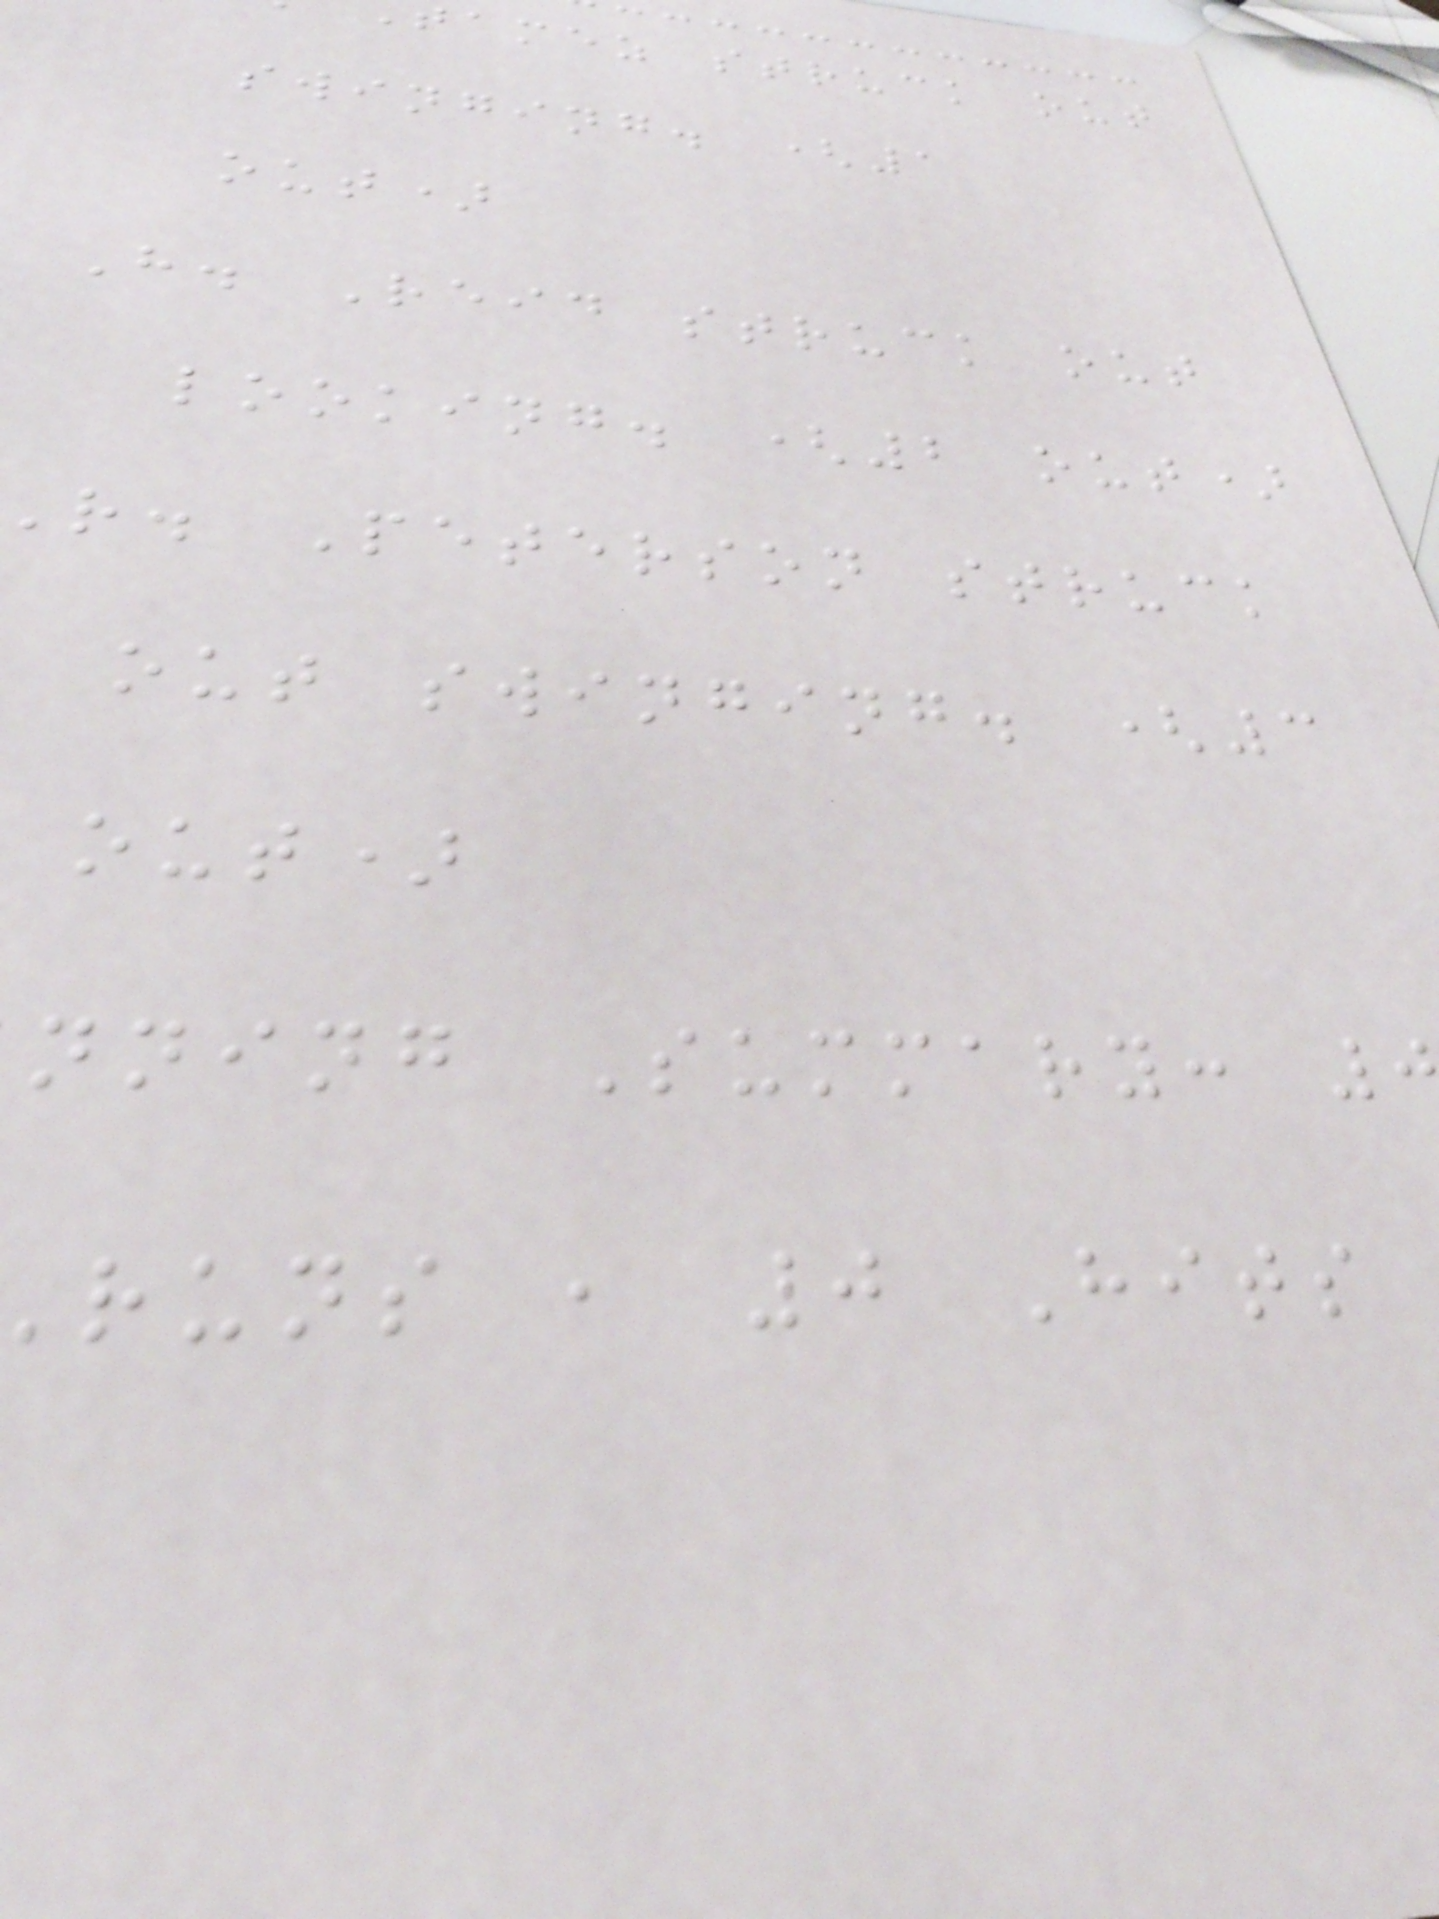amez struck out
swinging. (1
out)
H. Reid struck out
looking. (2 out)
r. Peterson struck
out swinging. (3
out)
nning Summary:
runs , 0 Hits
